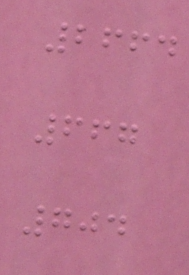2664
667
704
